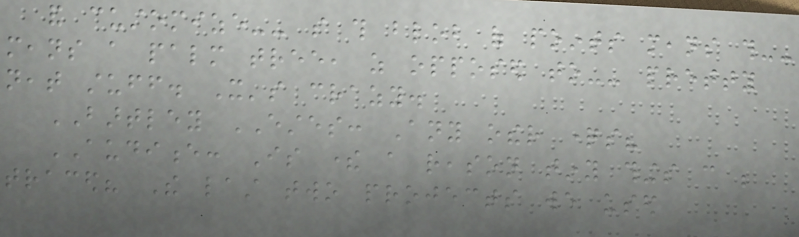and customize-- so this blob of points means this--
means a palm tree, as opposed to-- pretty
neat stuff. It's crazy.
BARTLEY ESTES: Any other questions?
AUDIENCE: Is there a reason tiny things can be
traced? The last two projects we used
